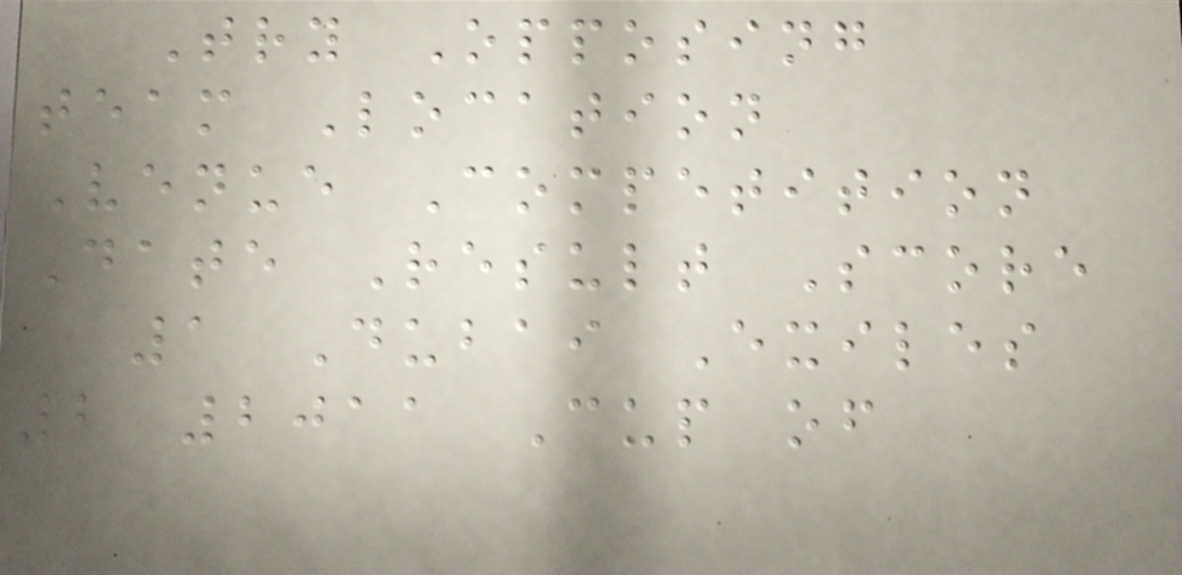Try Opposing
team Location
Venue Competition
Date Result Score
1 Dubai Exiles
2 2011 Cup of
